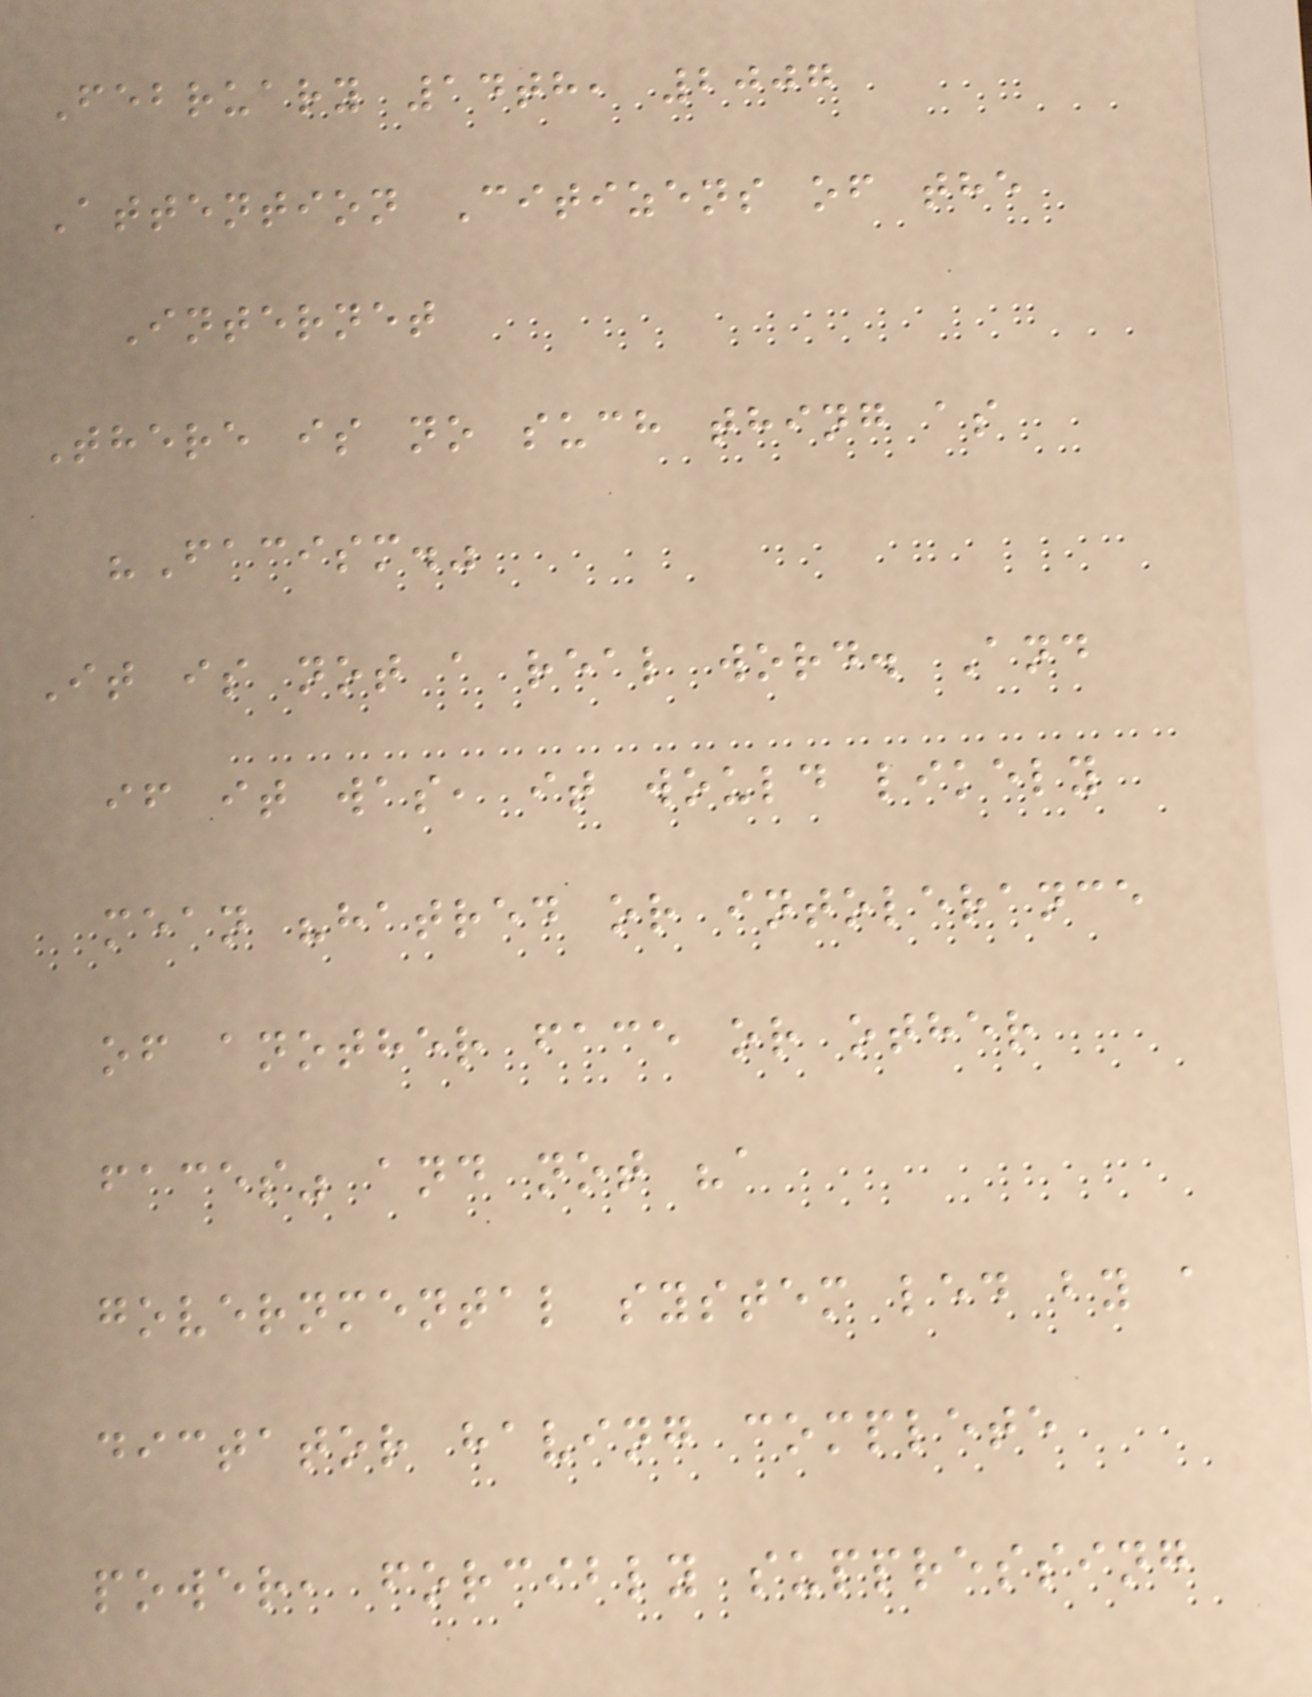February 14th, 2007
Attention Citizens of the
Internet
There is no such thing as
"Facism."
It is not a real word. And
if it was, it would likely
mean "hatred or intolerance
of another face or other
faces" and not "a
governmental system led by a
dictator having complete
power, forcibly suppressing
